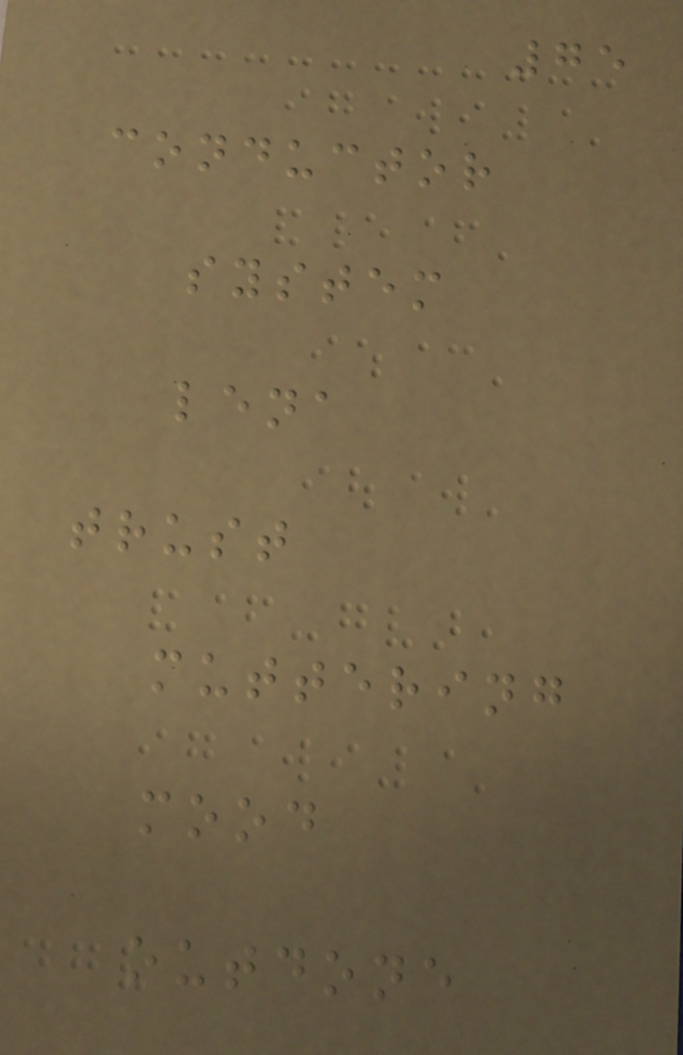75
conductor
system
lena
trust
muttering
mood
outdone
